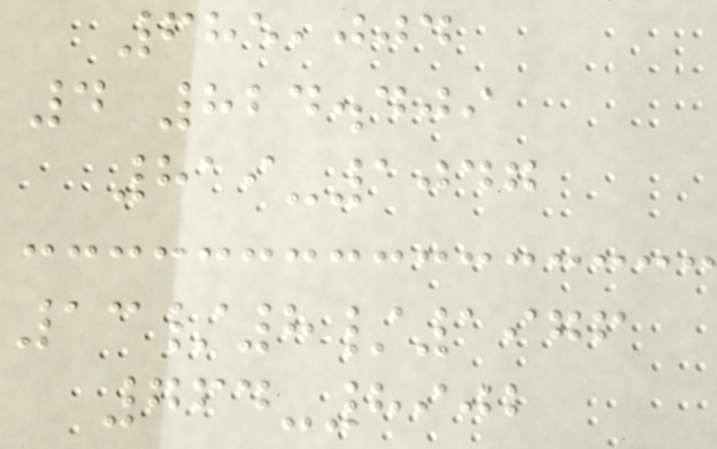685,004
4 824.409
819-1047
13/8/1976
764-8902
